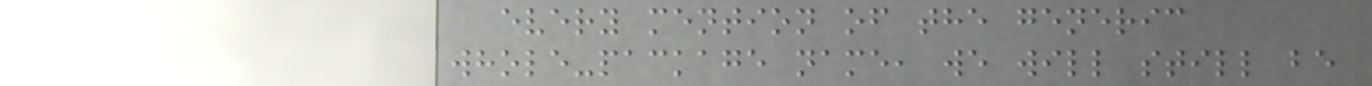every mention of the generic
whole-package name, we will still be
